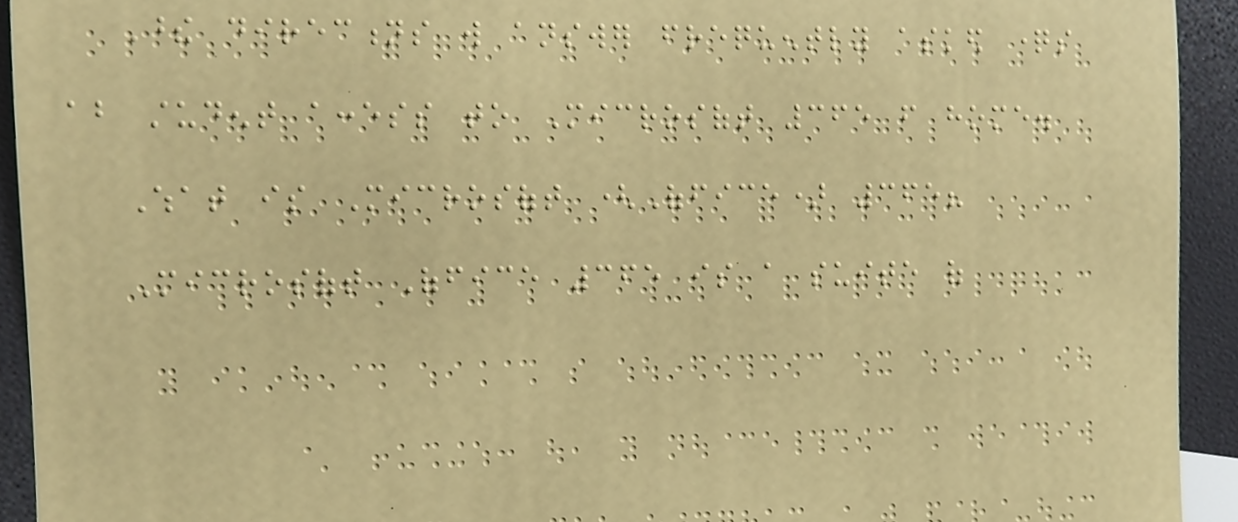These directions will answer frequently asked questions
about student access to Microsoft 365 from home.
What is Microsoft (Office) 365?
Microsoft Office 365 is a suite of
